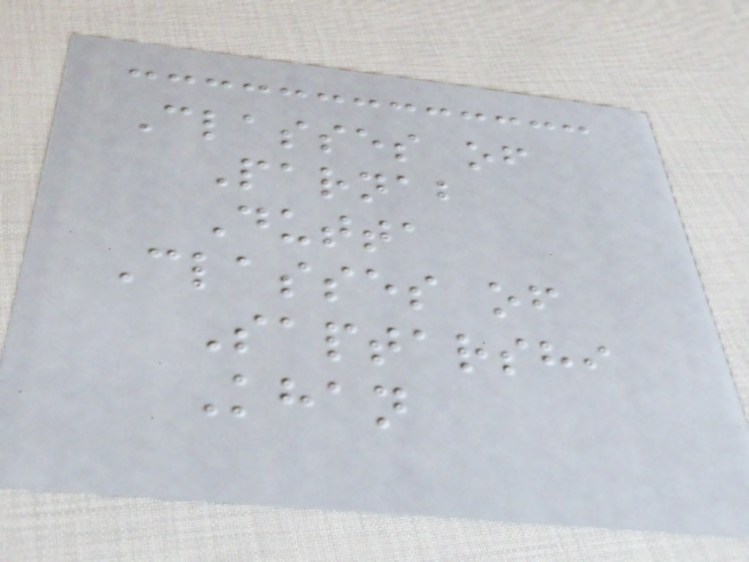Classes of
Parnab
Dutta
Classes of
Saptarshi
Khan
